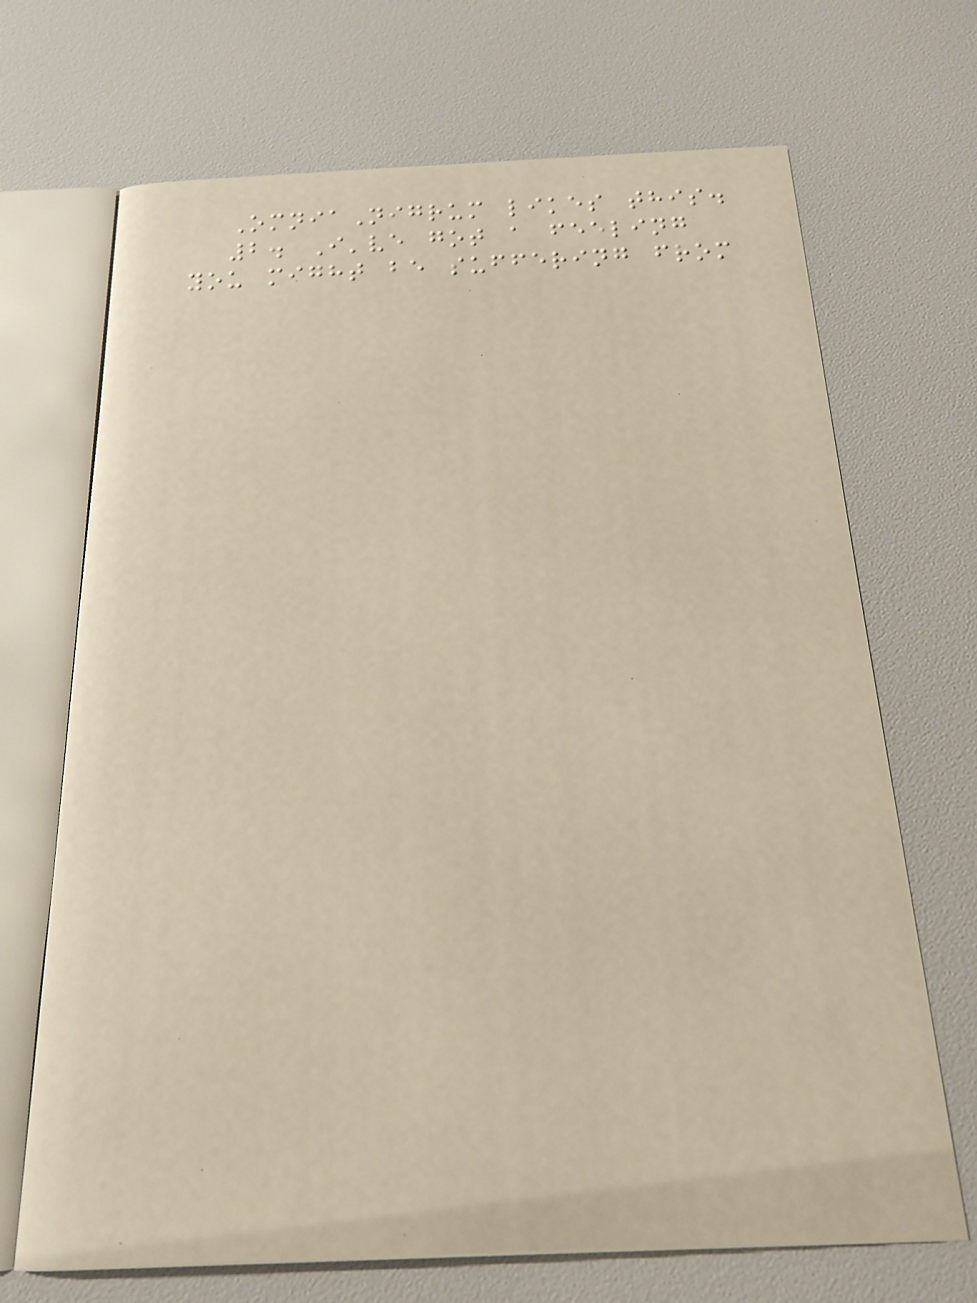OmniaNigrum likes this.
2. I've got a feeling
you might be suffering from
